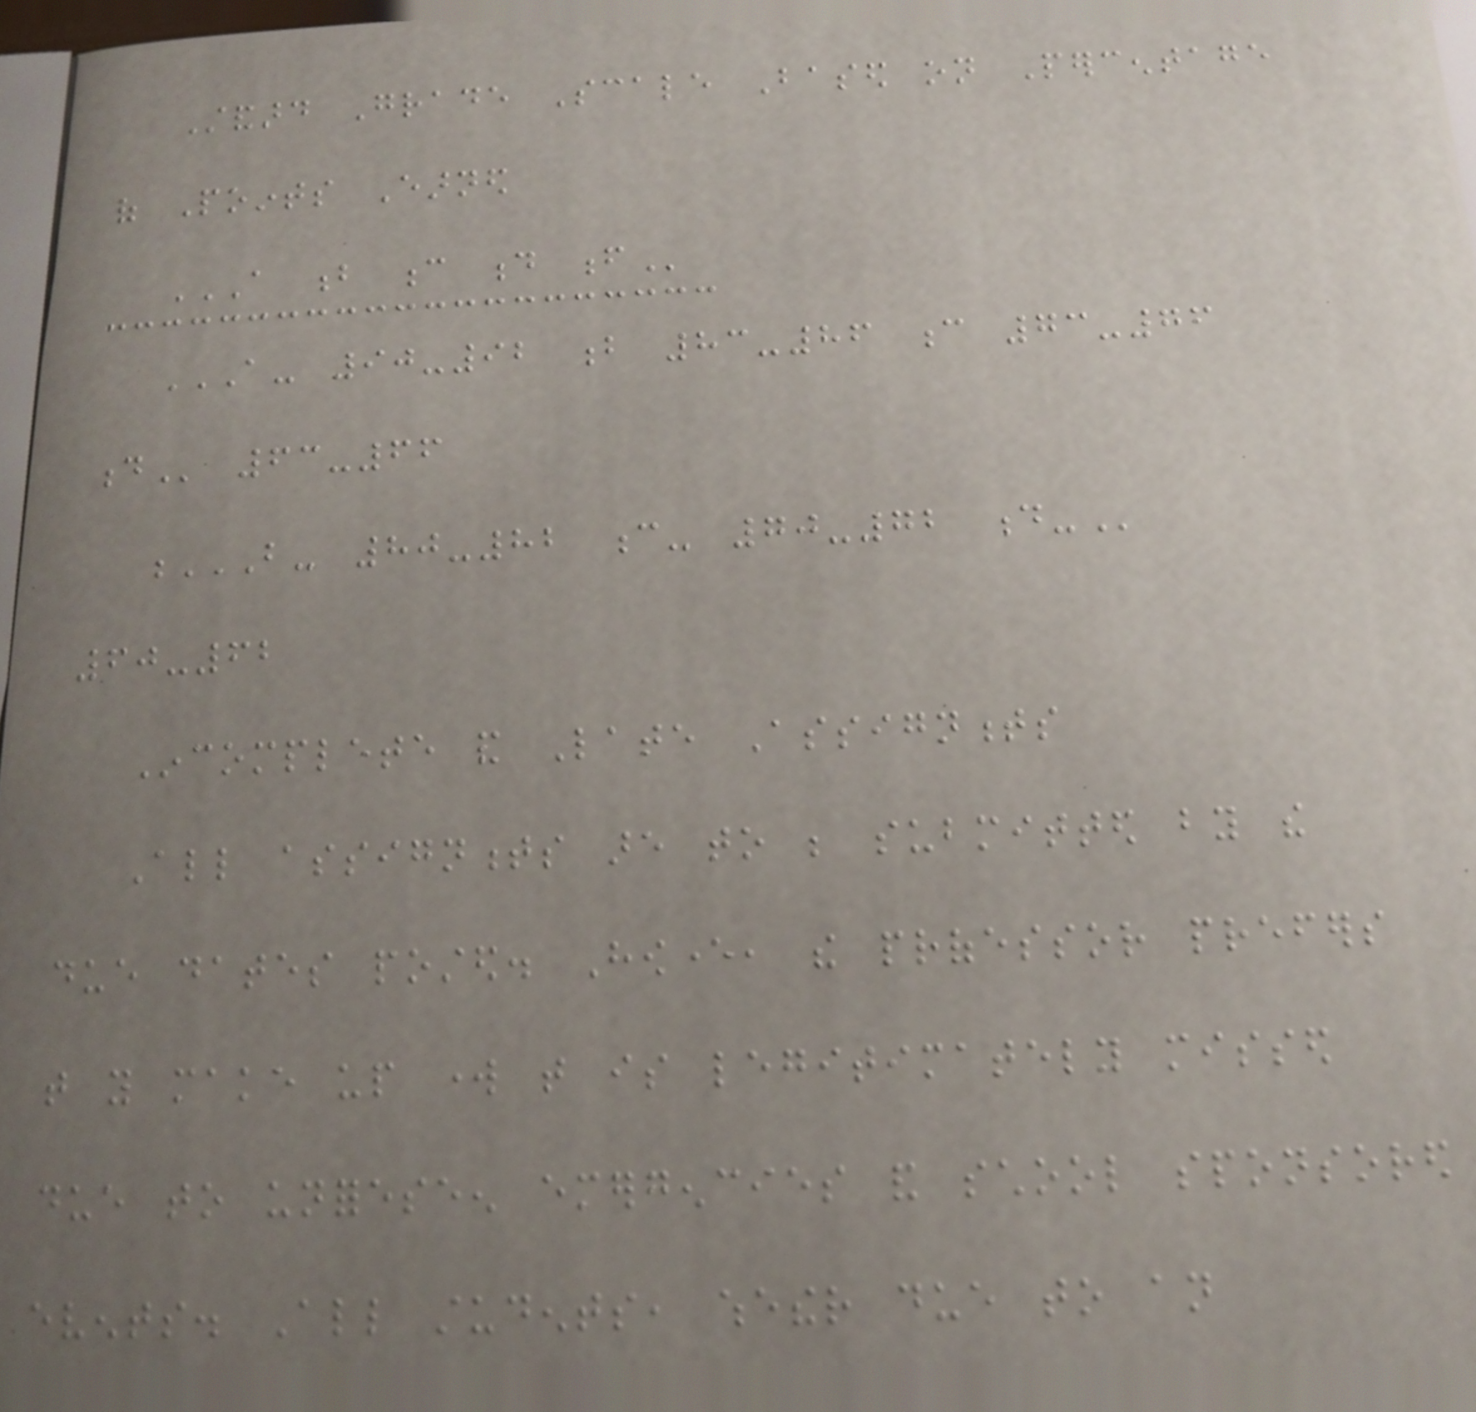Standard Grade Scale Based on Percentage
of Points Earned
A B C D F
A- 90-92 B 83-86 C 73-76
D 63-66
B- 80-82 C- 70-72 D-
60-62
Incomplete and Late Assignments
All assignments are to be submitted by the
due dates posted. However, the professor prefers
that you make up work that is legitimately missed
due to unforeseen emergencies and school sponsored
events. All students, whether due to an
